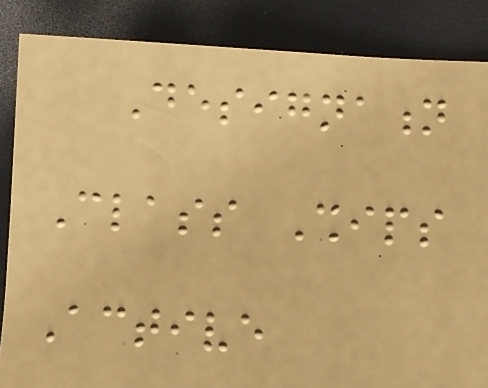Designation
Class Ships
Active
